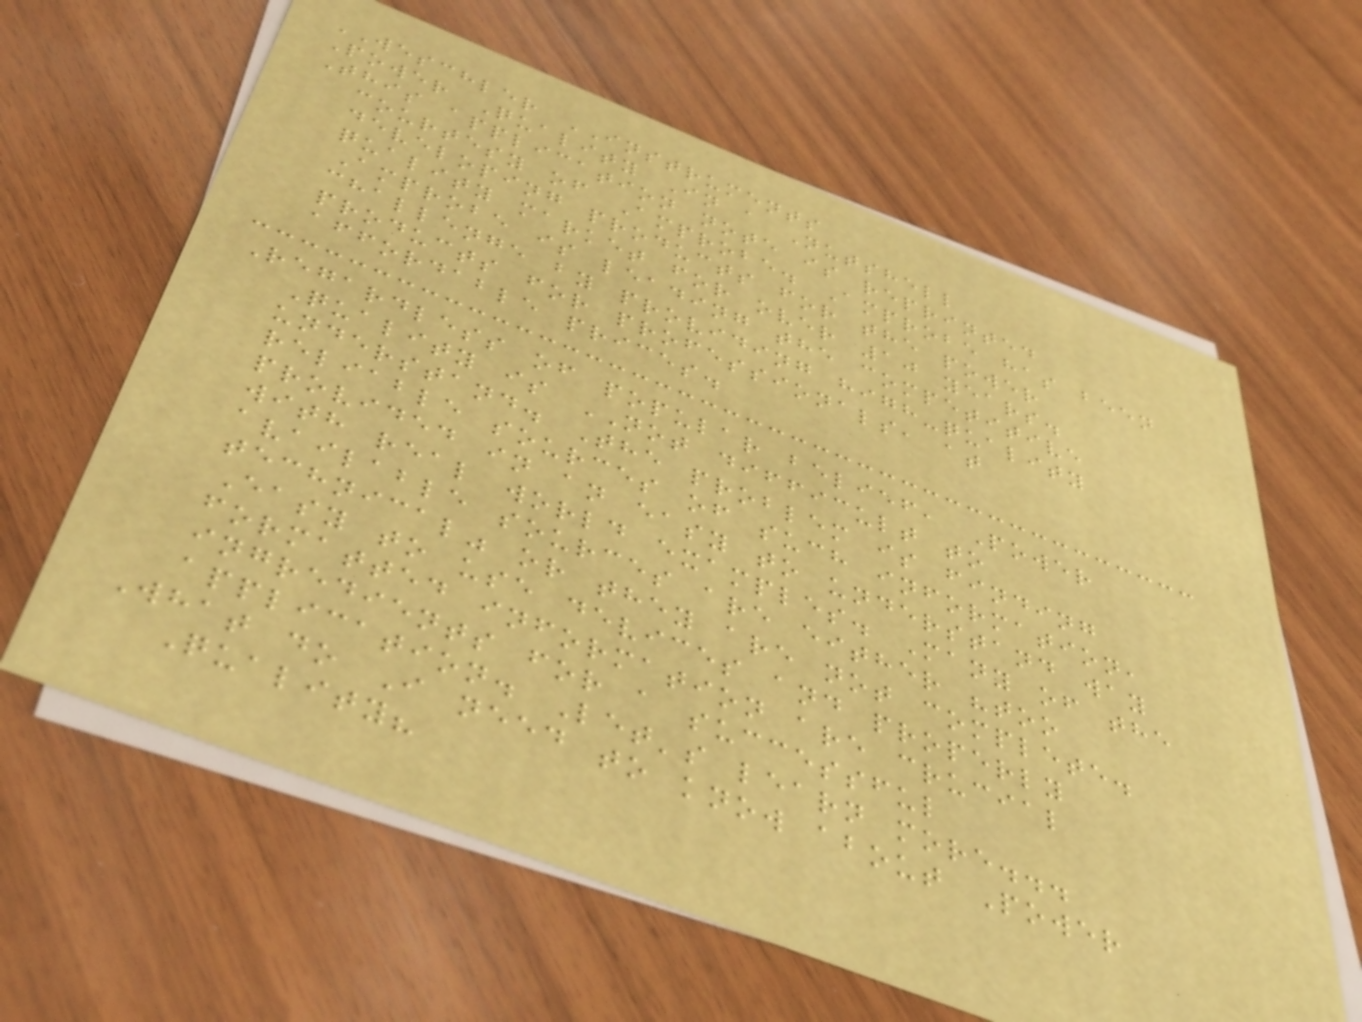WESCHLER INSTRUMENTS
Power Quality In a Nutshell
This application note is reprinted
courtesy of Amprobe. Amprobe has been
developing products for the power
quality market for over 10 years.
Amprobe is leading the competitive
challenge by providing high-quality
products for professionals, at
affordable prices.
Regardless of popular belief, Power
Quality is NOT difficult to
understand. The problem is finding
reliable sources of such information,
provided in an easy to understand way
with real world examples. Many of the
available sources are either "too
technical" or they are not complete.
Easy to use devices and properly
formatted information are crucial
ingredients for a successful
application. Let's learn more...
What do I need to know about Power
Quality?
